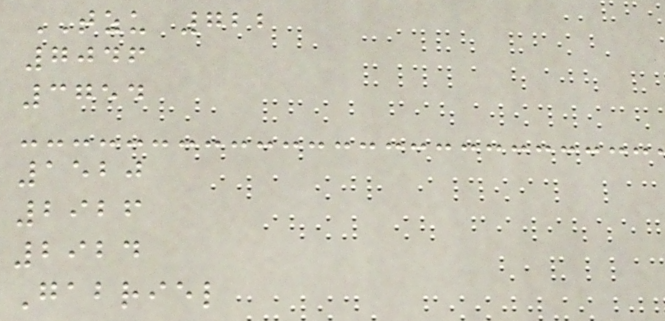TZU 722
7046
3754
1520
2926
2924
Gabriel
